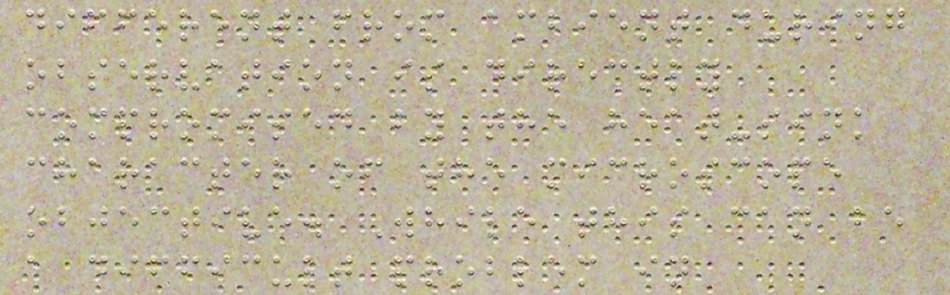different from ambient during
observation is directly
compromised by the heat-sink
character of the microscope
objective. While this can be
a difficult problem in
